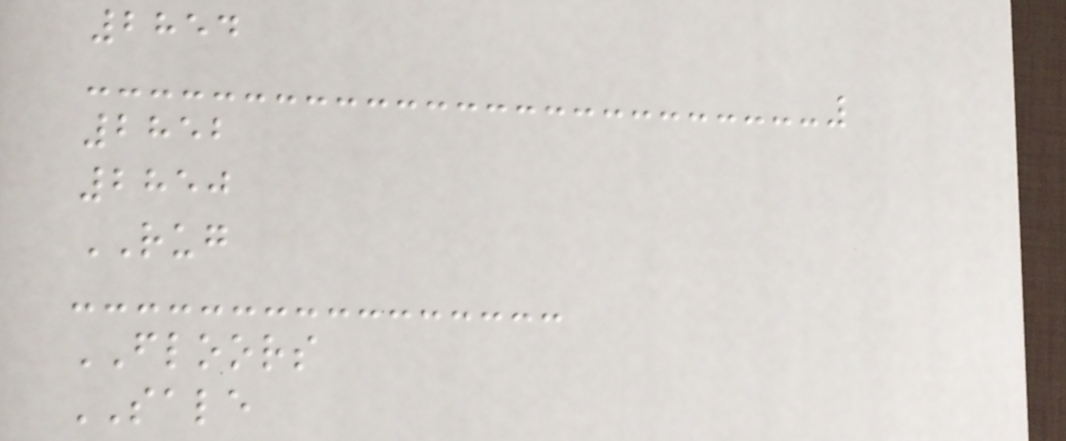2854
2852
2850
RUG
FLOORS
SALE
